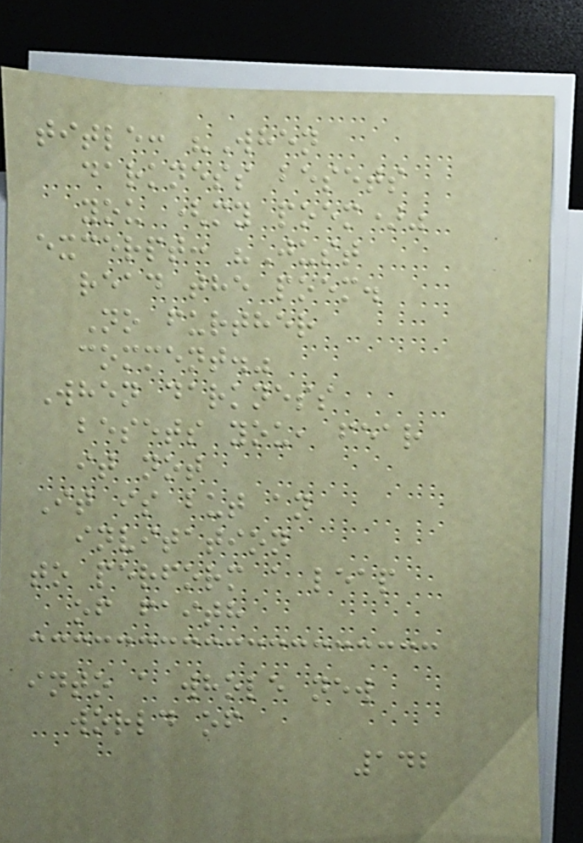title: "When
darkness besets
you (my poem)"
excerpt: "Just
read the poem.
No further
comment."
When darkness
besets you, fear
it not
It is but an
invitation
to perform a leap
of faith
into a whole new
world of
142
